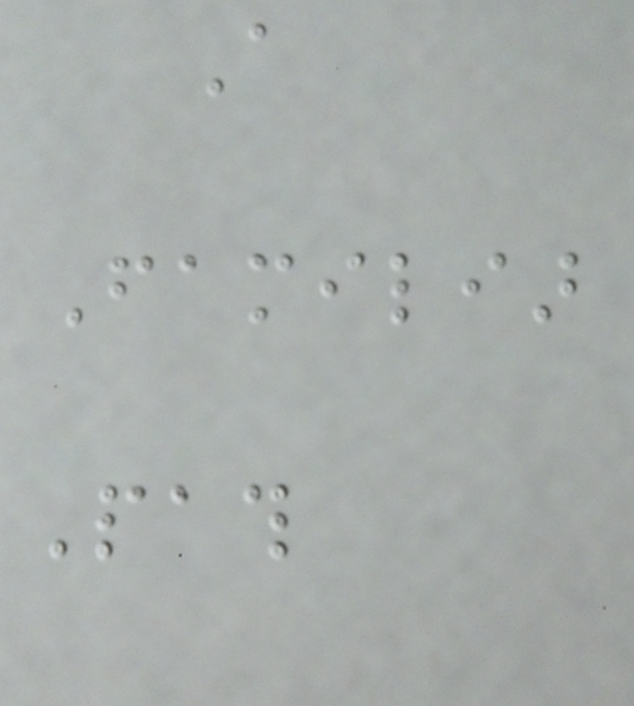A
Familiar
Path
